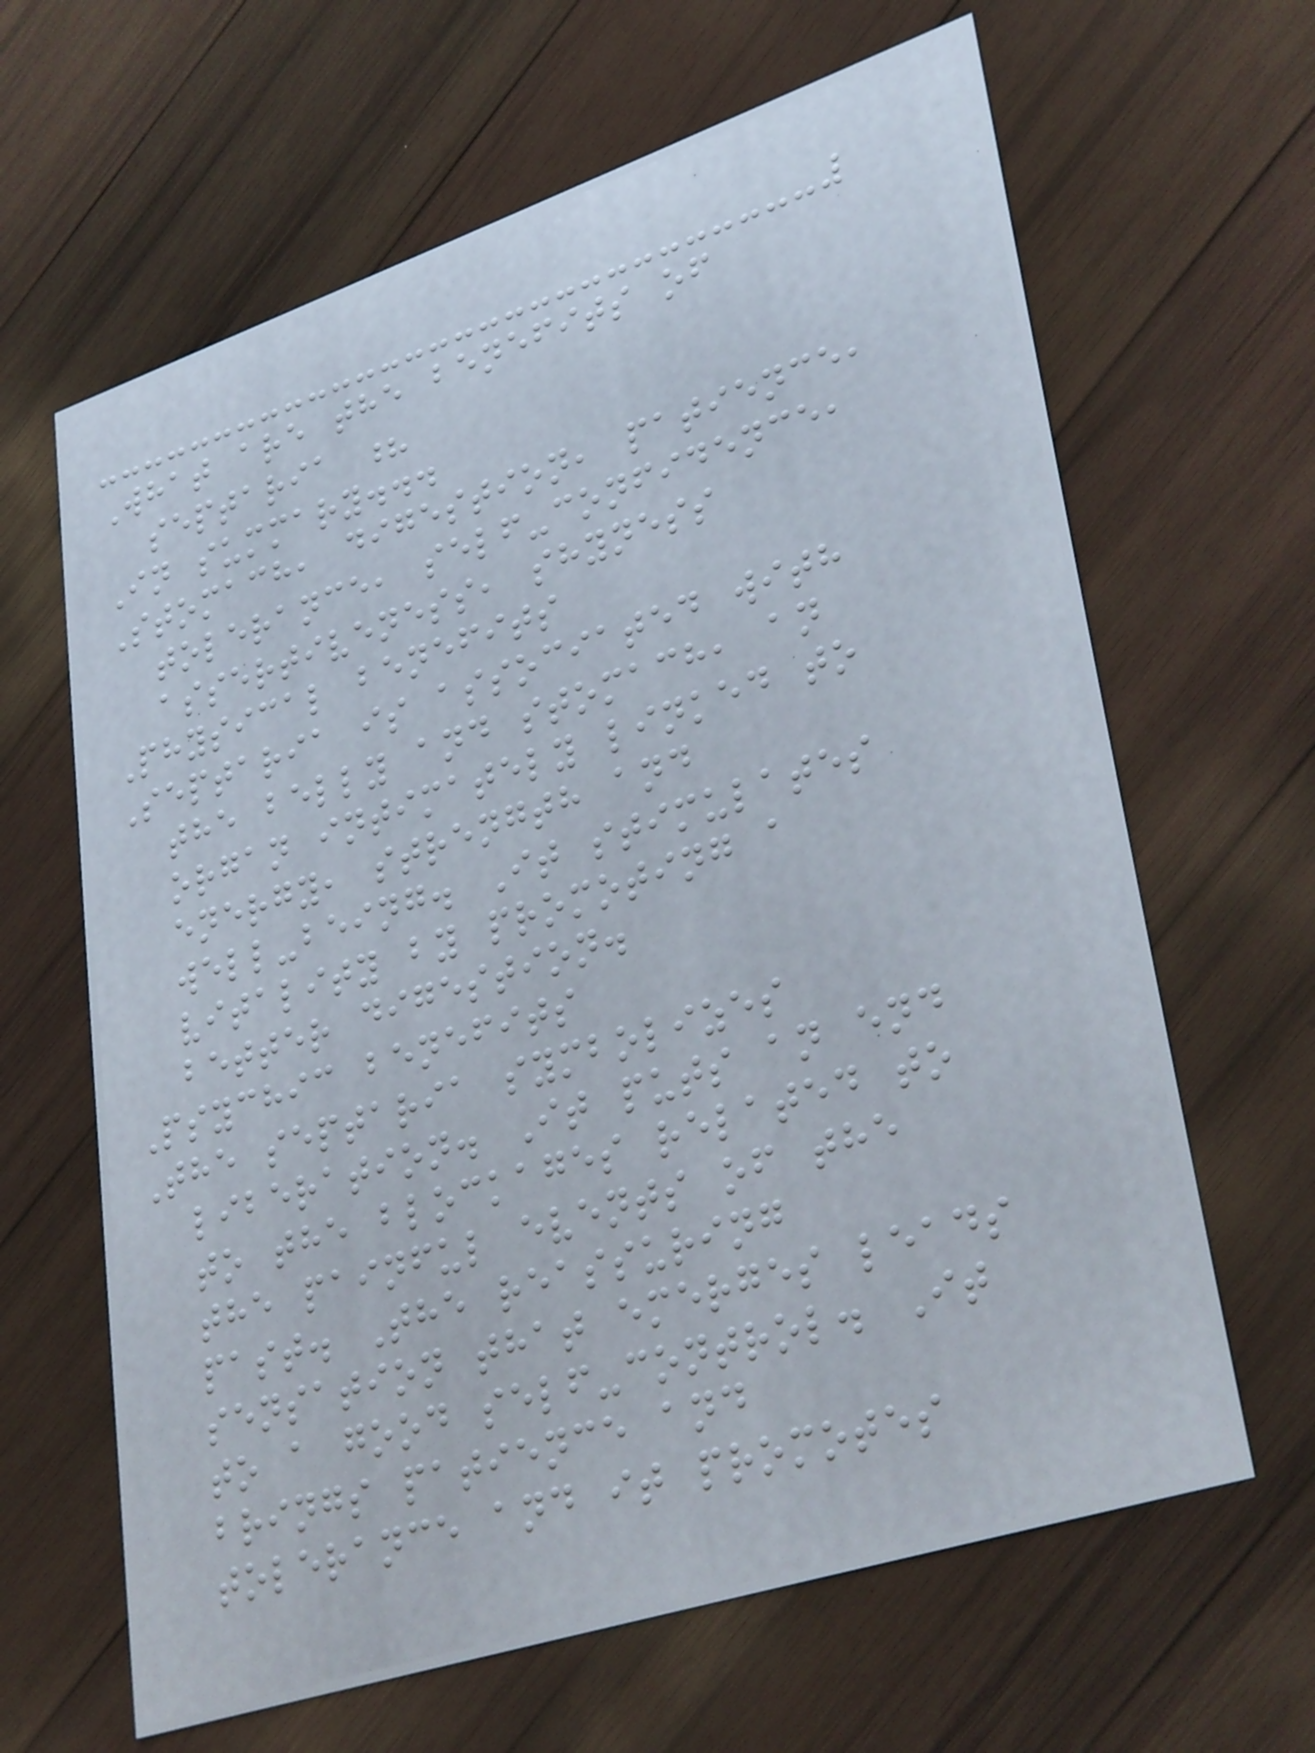What are the benefits of
septaria ?
In summary...
Stomach, digestion, patience,
tolerance, self-confidence,
assertiveness, shyness
Physical benefits
Septaria is associated with
the belly and stomach, an
organ intimately linked to
energy, strength and
well-being. It stimulates
vitality by promoting a
better digestion.
Psychic benefits
The septaria symbolizes
liberation. It puts an end
to the blockages related to
the painful events of the
past. The reassuring
sensation that emerges leads
to a good self-control. It
brings patience and
tolerance and it promotes
